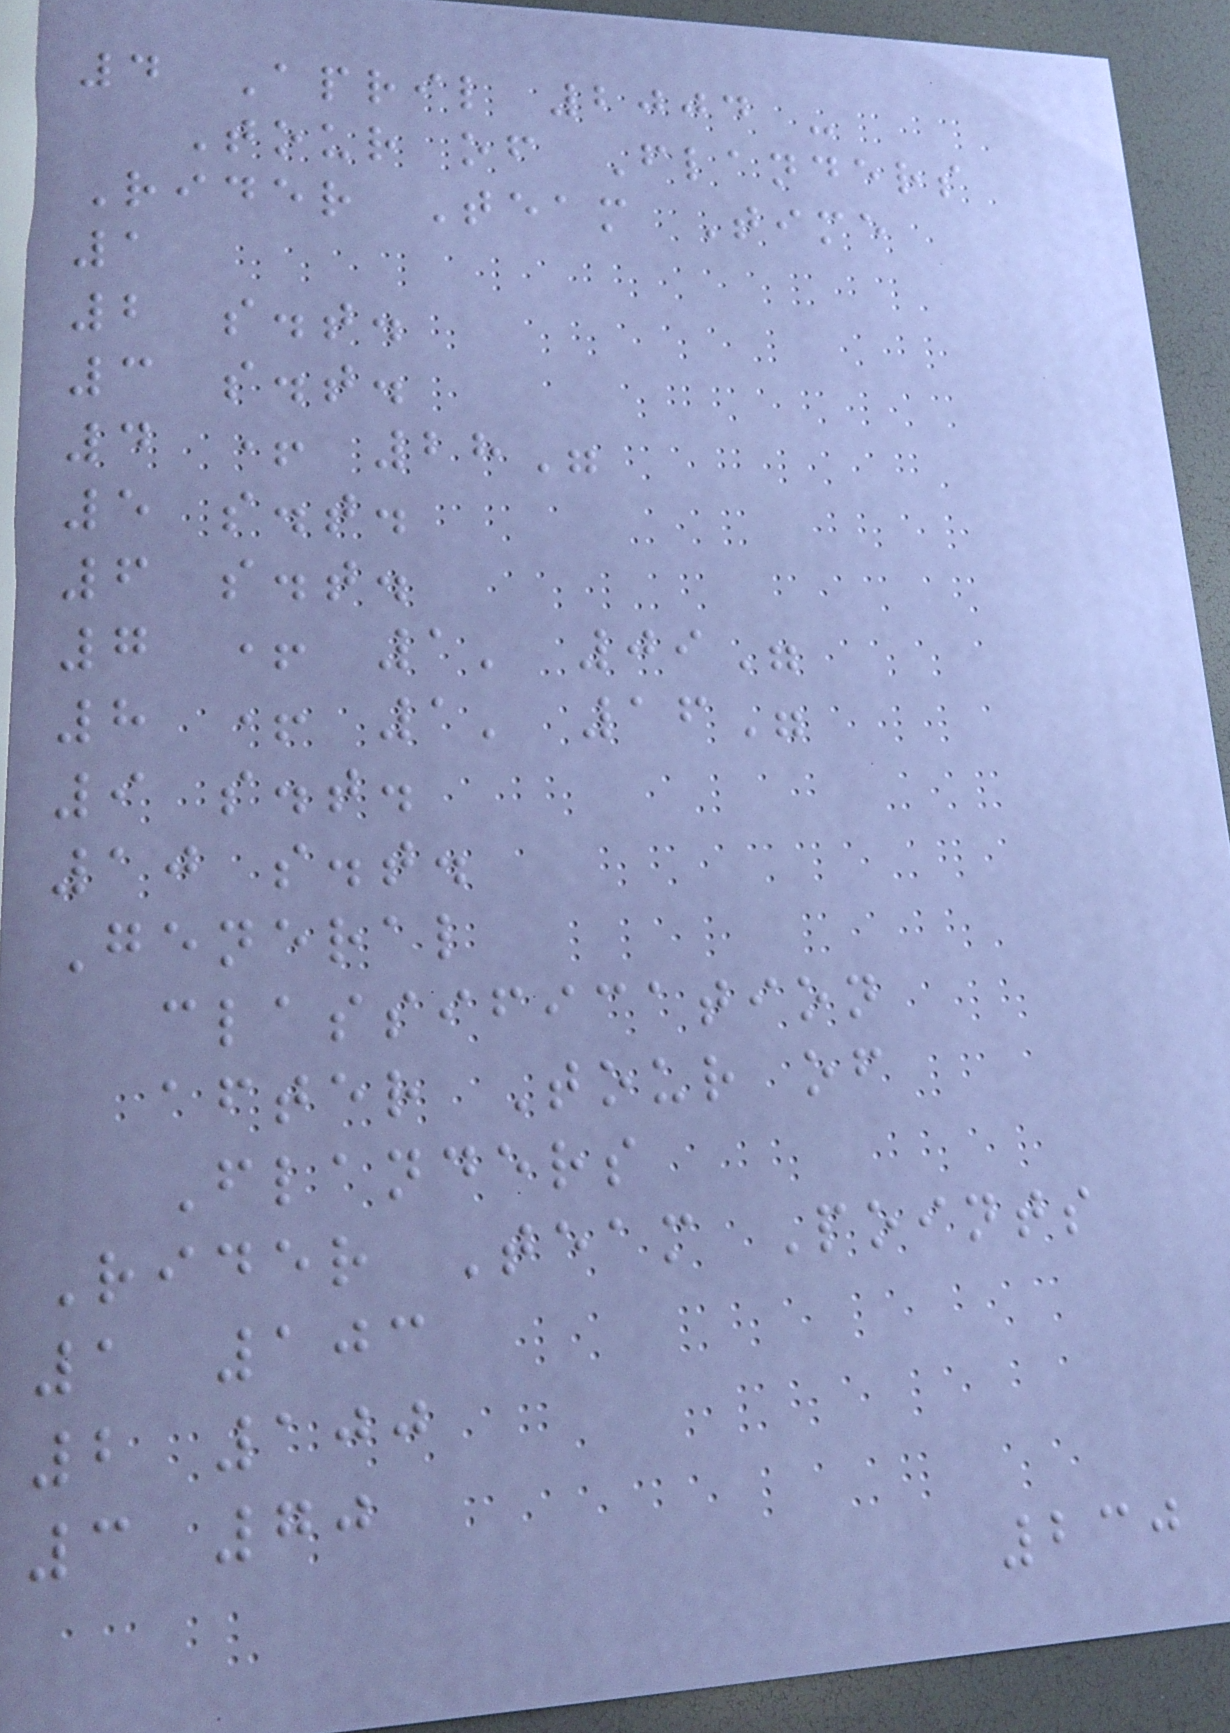4 April 2004 -
Tour of Flanders
Rider Team Time
1
2 s.t.
3 s.t.
4 + 28"
5 s.t.
6 s.t.
7 + 1' 09"
8 + 1' 16"
9 s.t.
10 s.t.
General
classification
after Tour of
Flanders
Rider Team Points
1 103
2 100
3 70
230
